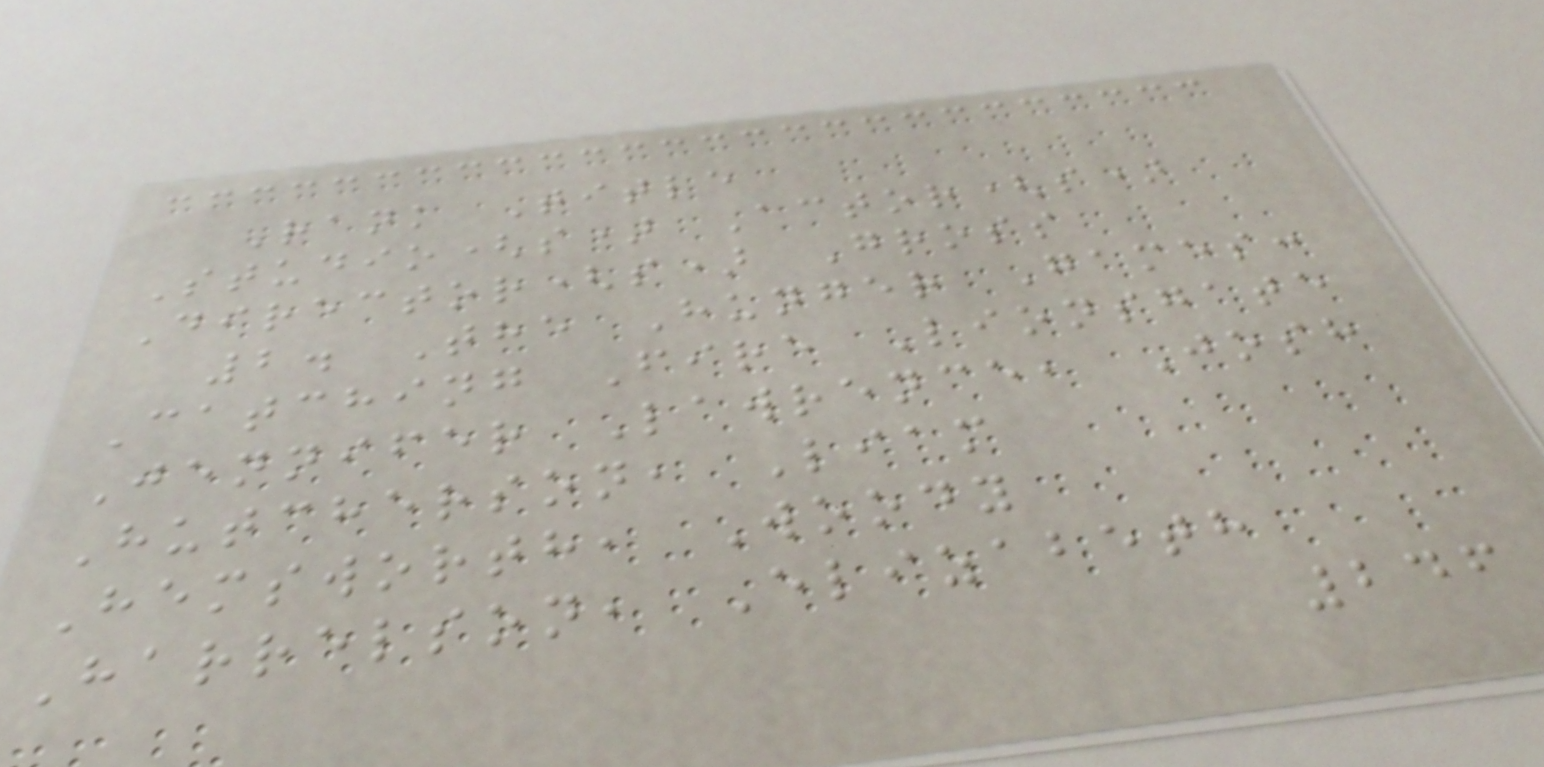Rank Title
Studio(s) Actor(s)
Director(s) Gross
2. The Hunger Games:
Catching Fire Lionsgate
Jennifer Lawrence, Josh
Hutcherson, Liam
Hemsworth, Woody
Harrelson, Elizabeth
246
